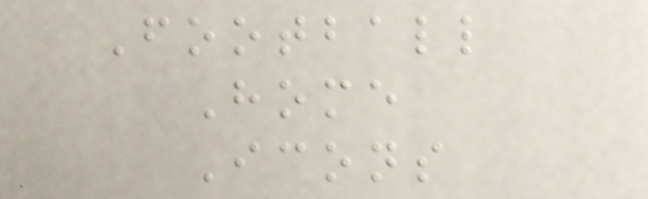Football
Home
Icons
